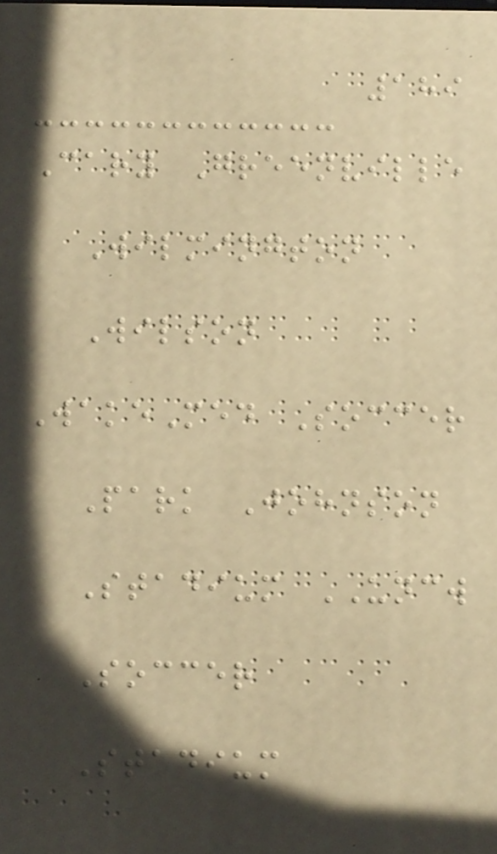189
Cary Greenville
Wilmington
Wilson
WakeMed Soccer
Park Johnson
Stadium UNCW
Soccer
Stadium
